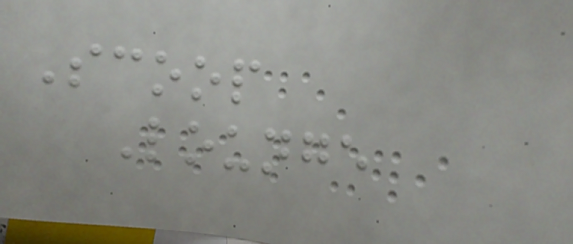Scoop
Lounge
